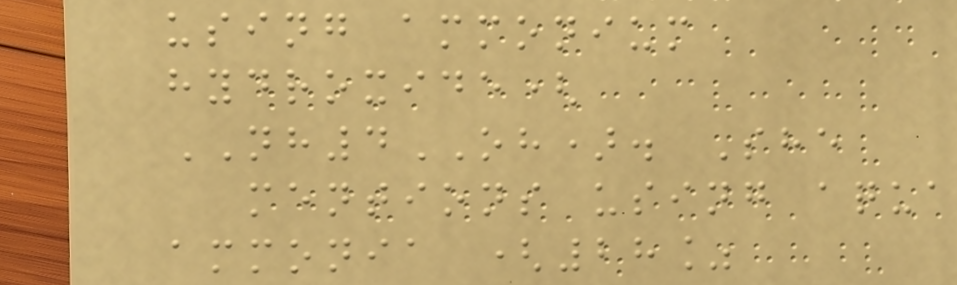using ammonium
hydroxide(
NH4OH). She
mentions using aqua
ammonia (28%
